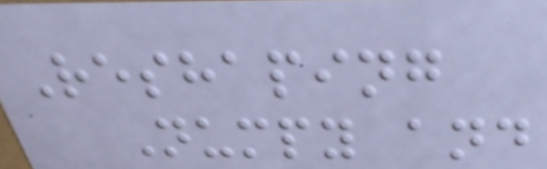Reshaping
Numpy and
